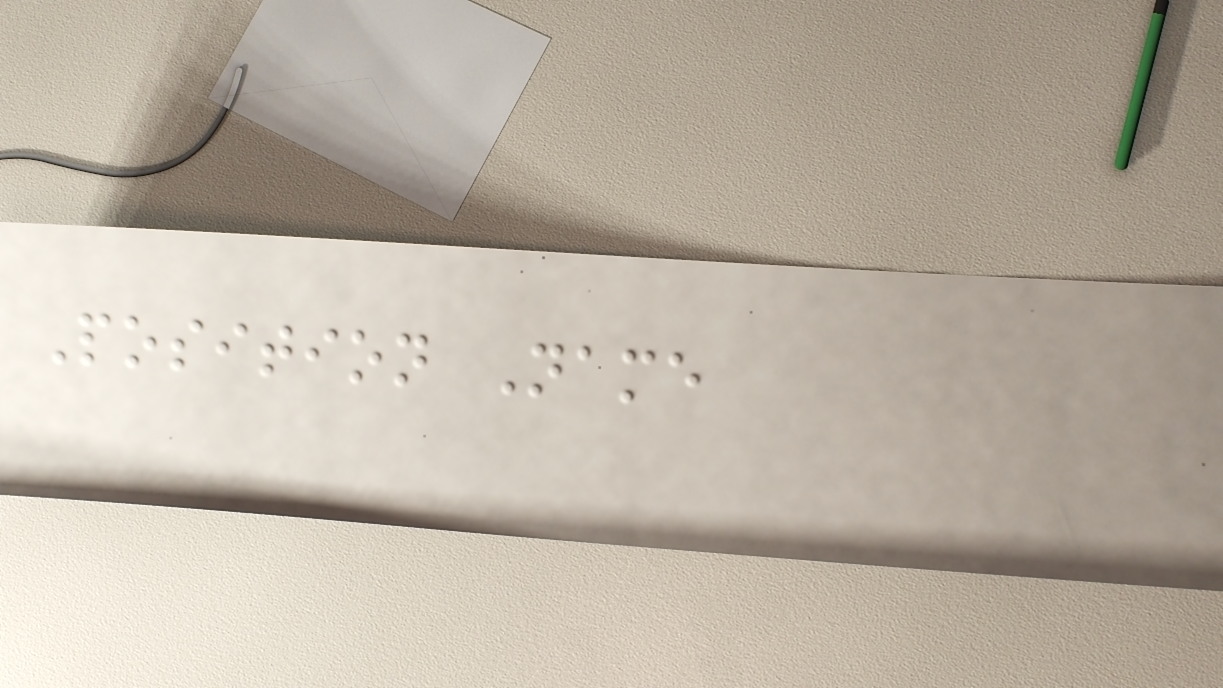Position Name
